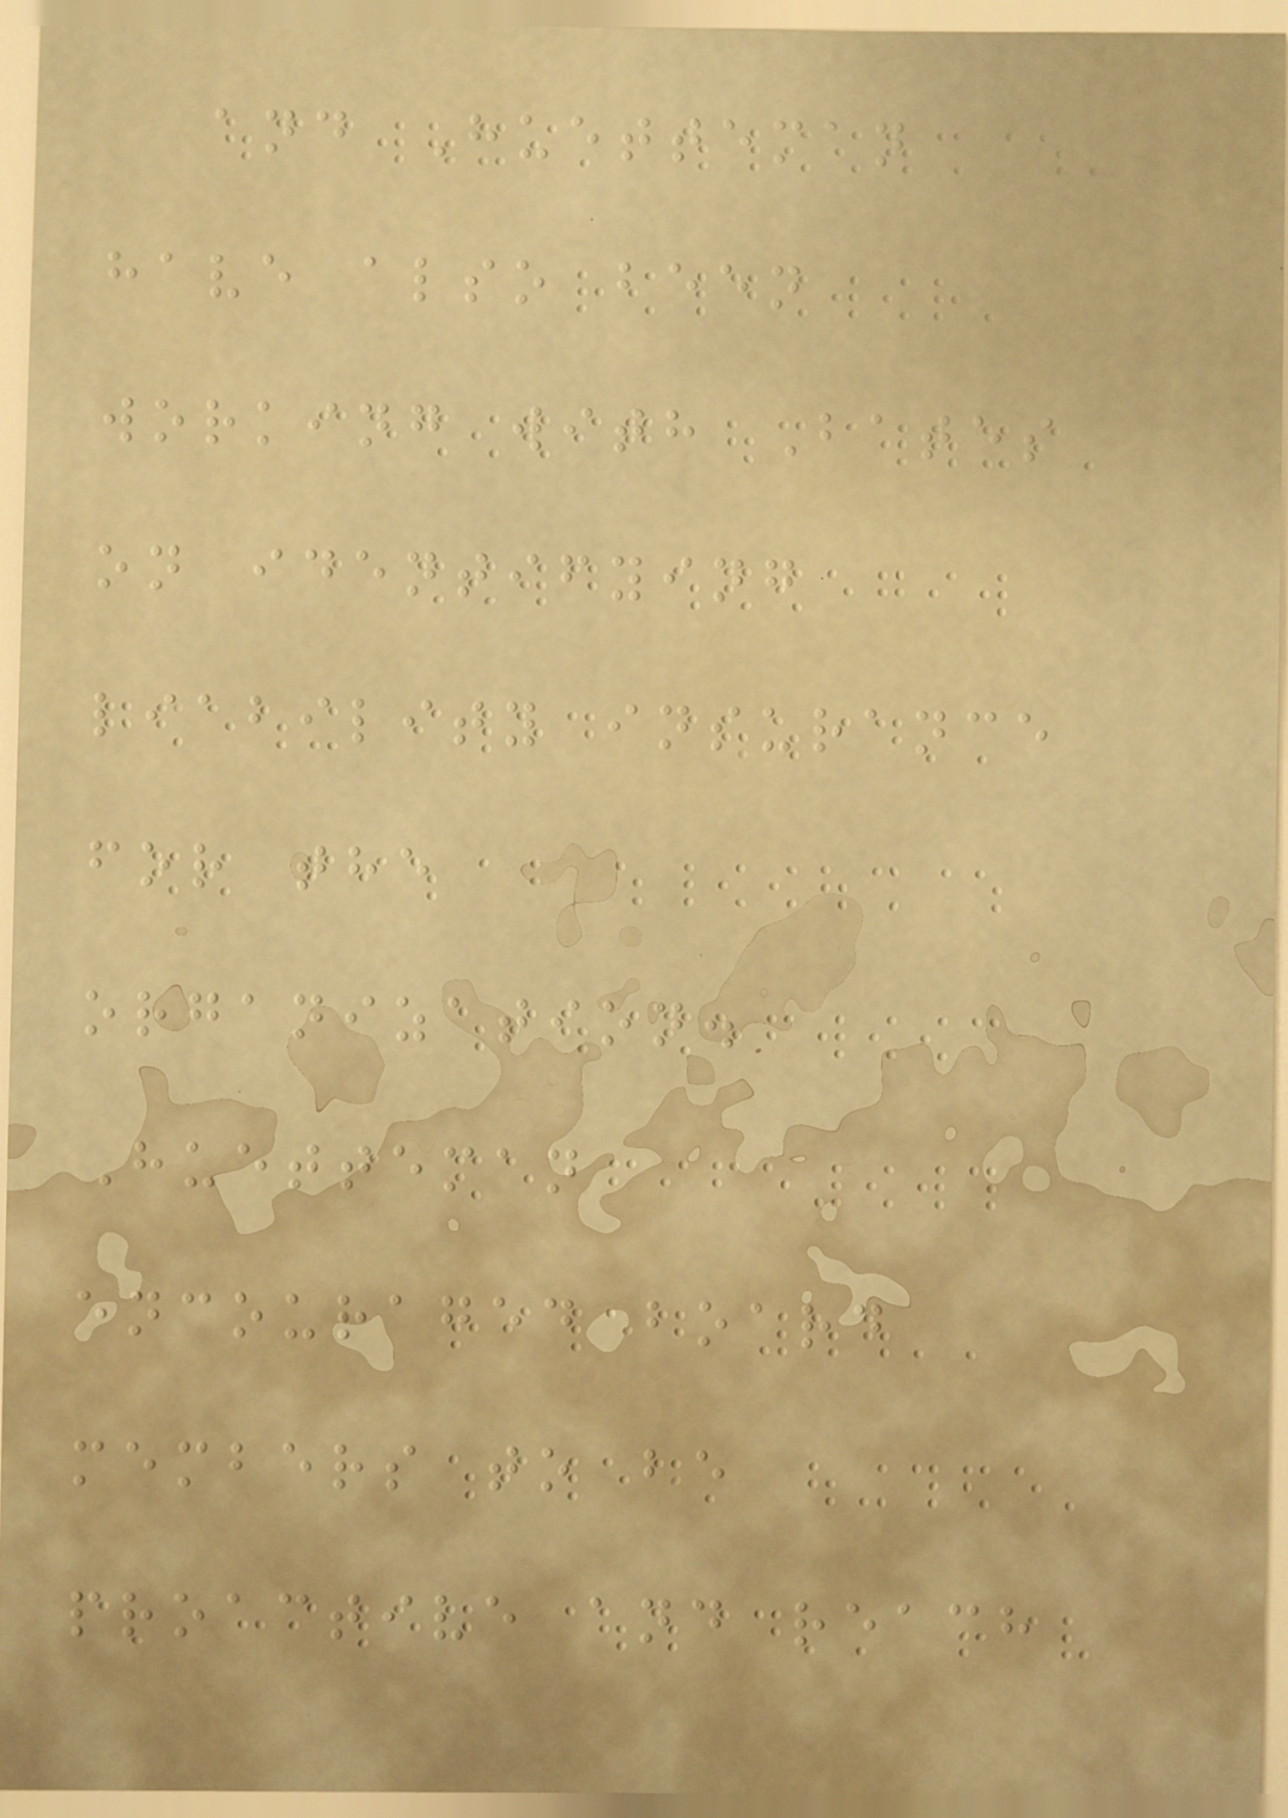and Huetteman
have also been
working with Bates
on identifying
liability insurance
for the
organization.
Huetteman
encouraged board
members to be
proactive and reach
